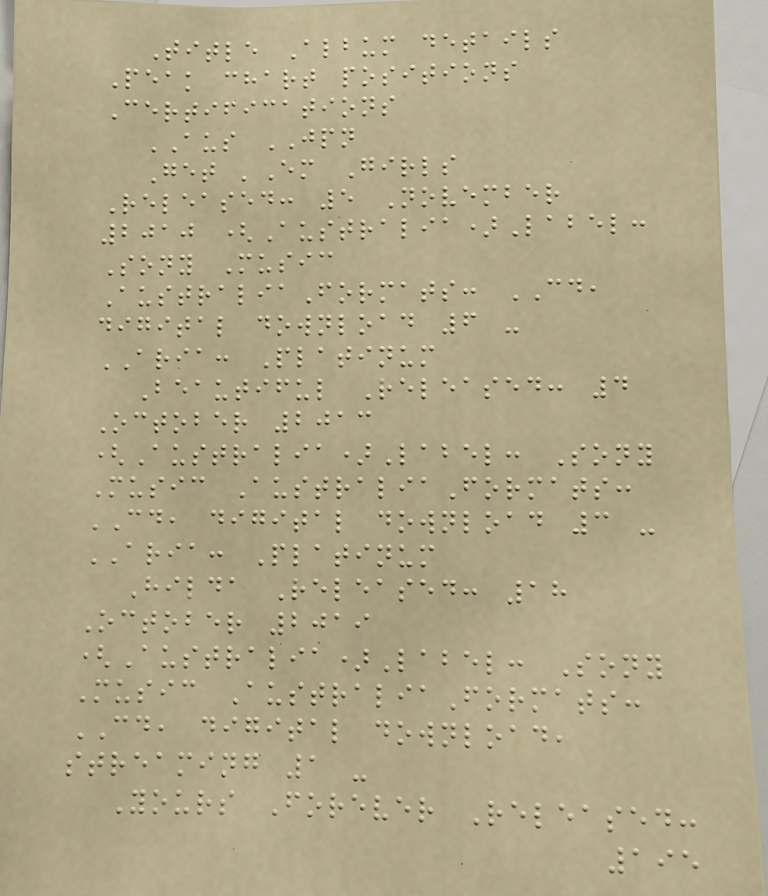Title Album details
Peak chart positions
Certifications
AUS JPN
Get 'Em Girls
Released: 5 November
2010 (Australia)Label:
Sony Music
AustraliaFormats: CD,
digital download 6 -
ARIA: Platinum
Beautiful Released: 4
October 2013
(Australia)Label: Sony
Music AustraliaFormats:
CD, digital download 3 -
ARIA: Platinum
Hilda Released: 18
October 2019
(Australia)Label: Sony
Music AustraliaFormats:
CD, digital download,
streaming 1 -
Yours Forever Released:
195
